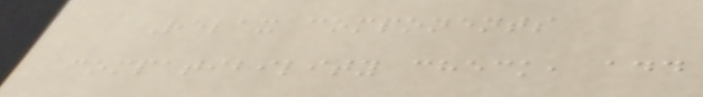Relax components
compatibility check, add
